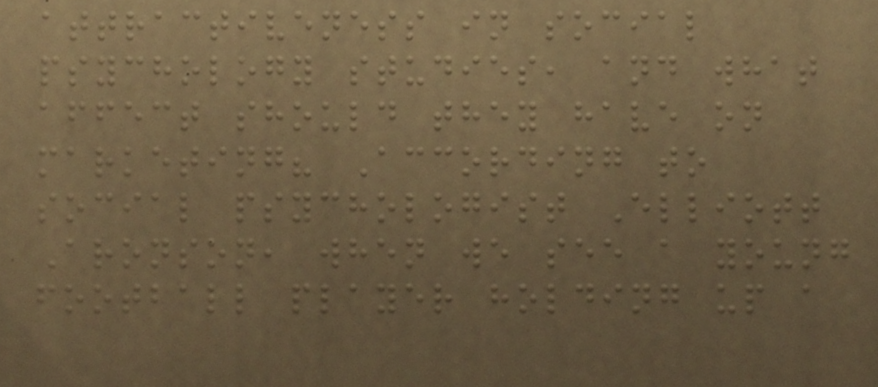attractiveness in social
psychology studies, and what
affect should they have on
marketing? According to
social psychologist Elliott
Aronson, when we see a young
football player holding up a
